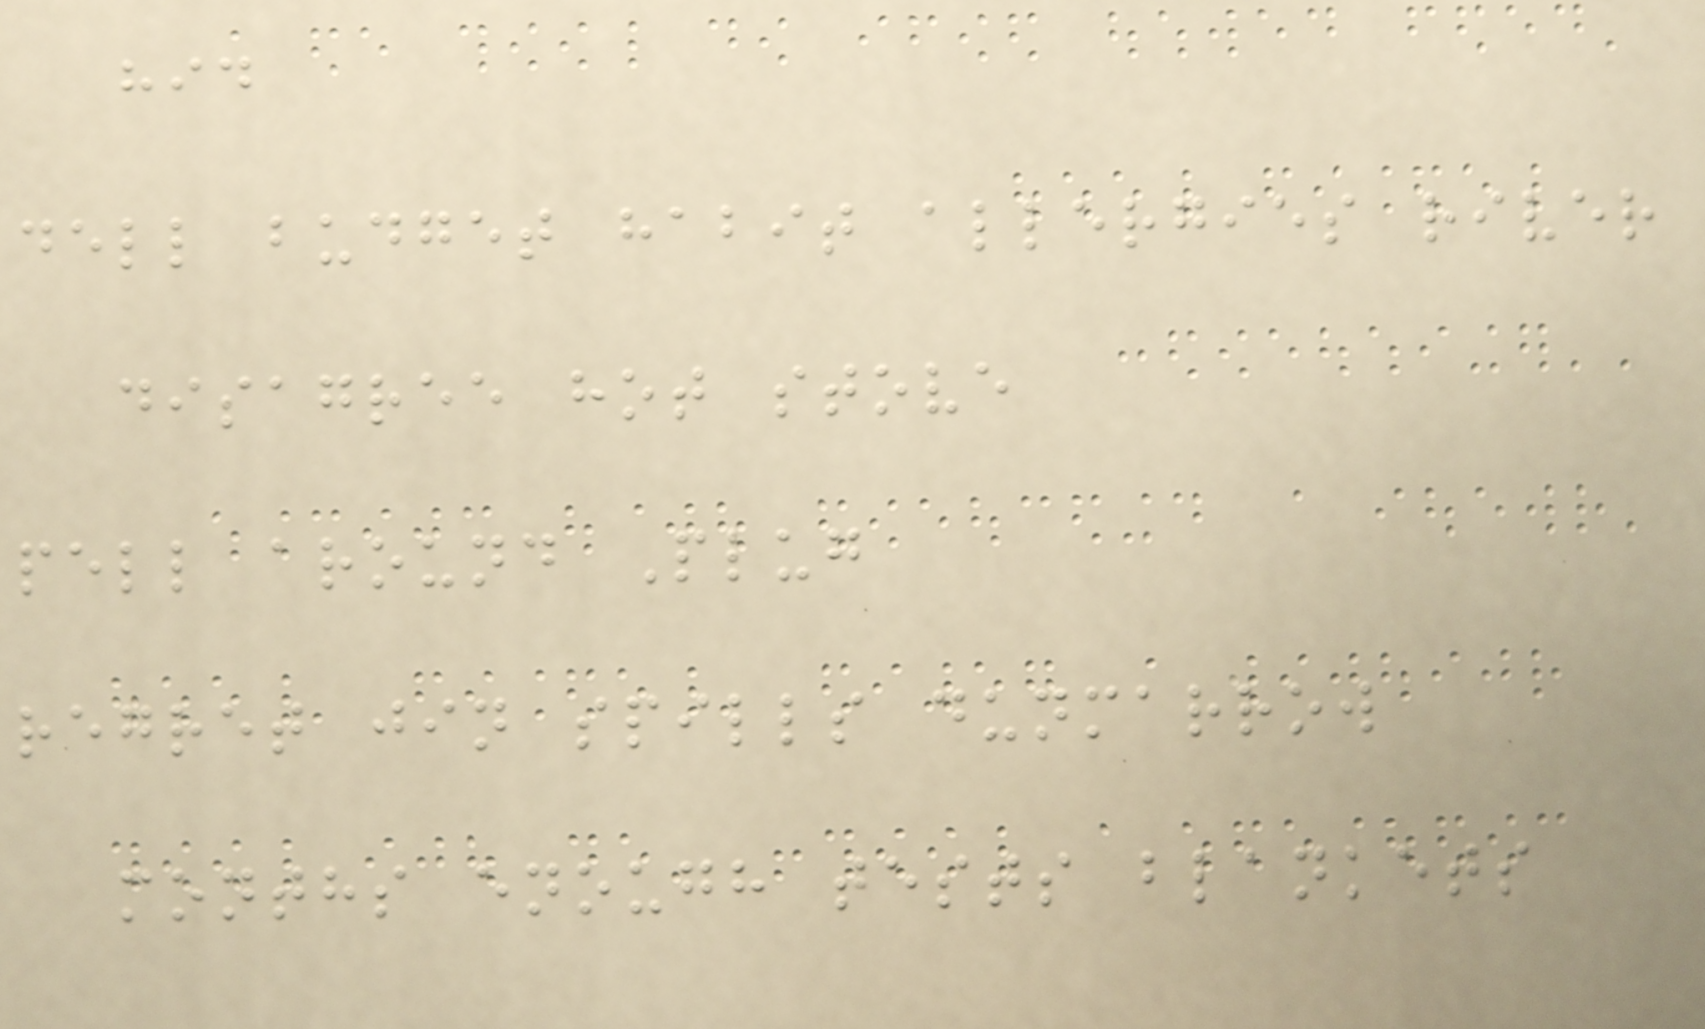hid
dell budget habit allergies river
disagree hot stove
pell around Plug
regret jin spills dunmarrow
months enough tests blankets
